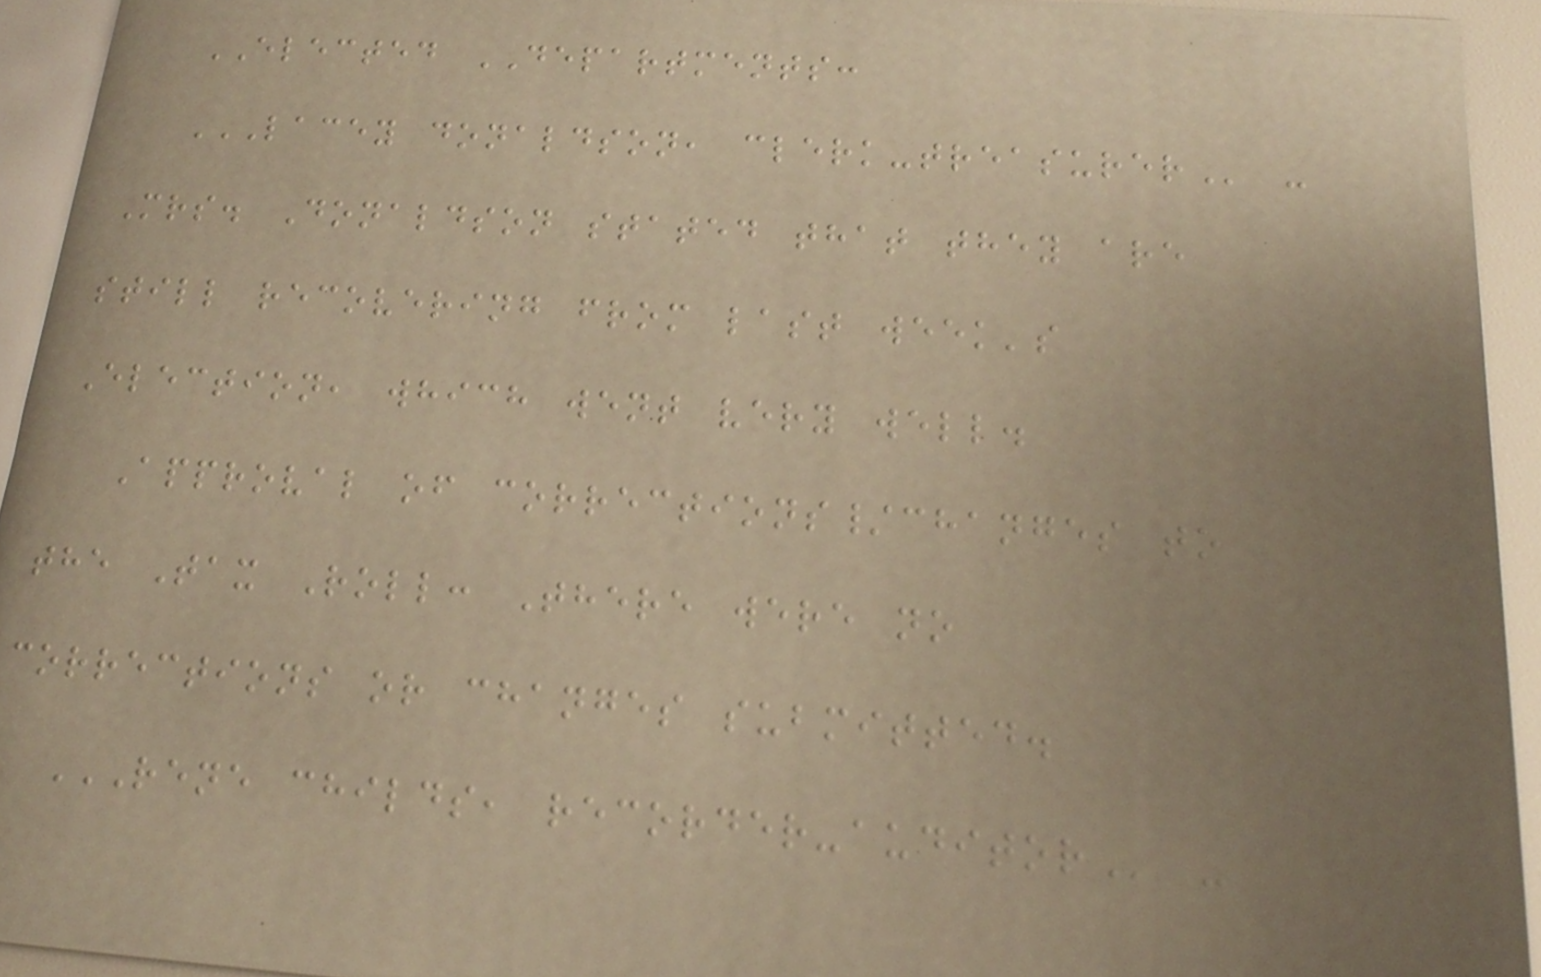ELECTED DEPARTMENTS:
LACEY DONALDSON, CLERK-TREASURER -
Mrs. Donaldson stated that they are
still recovering from last week's
Election, which went very well.
Approval of corrections/changes to
the Tax Roll: There were no
corrections or changes submitted.
RENE CHILDS, RECORDER-AUDITOR -
